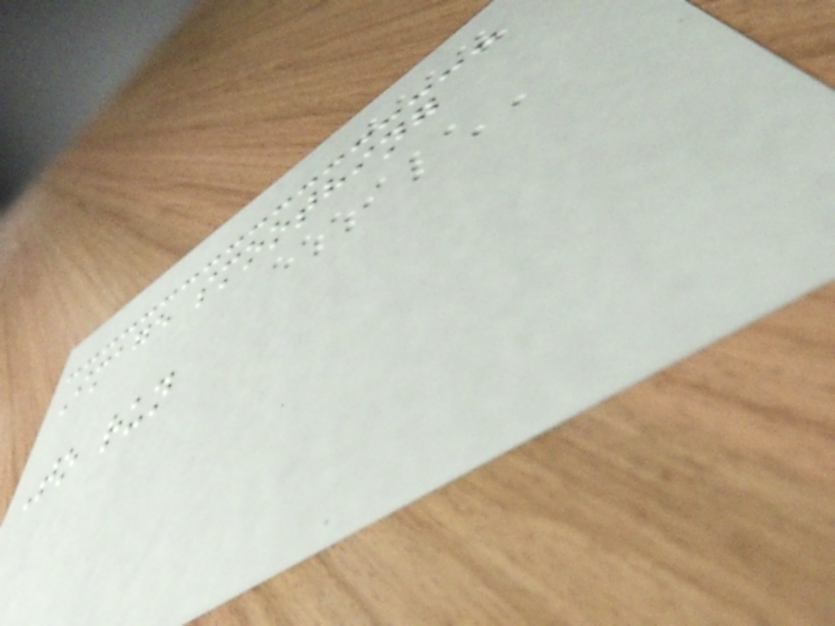Image smoothing
To run
